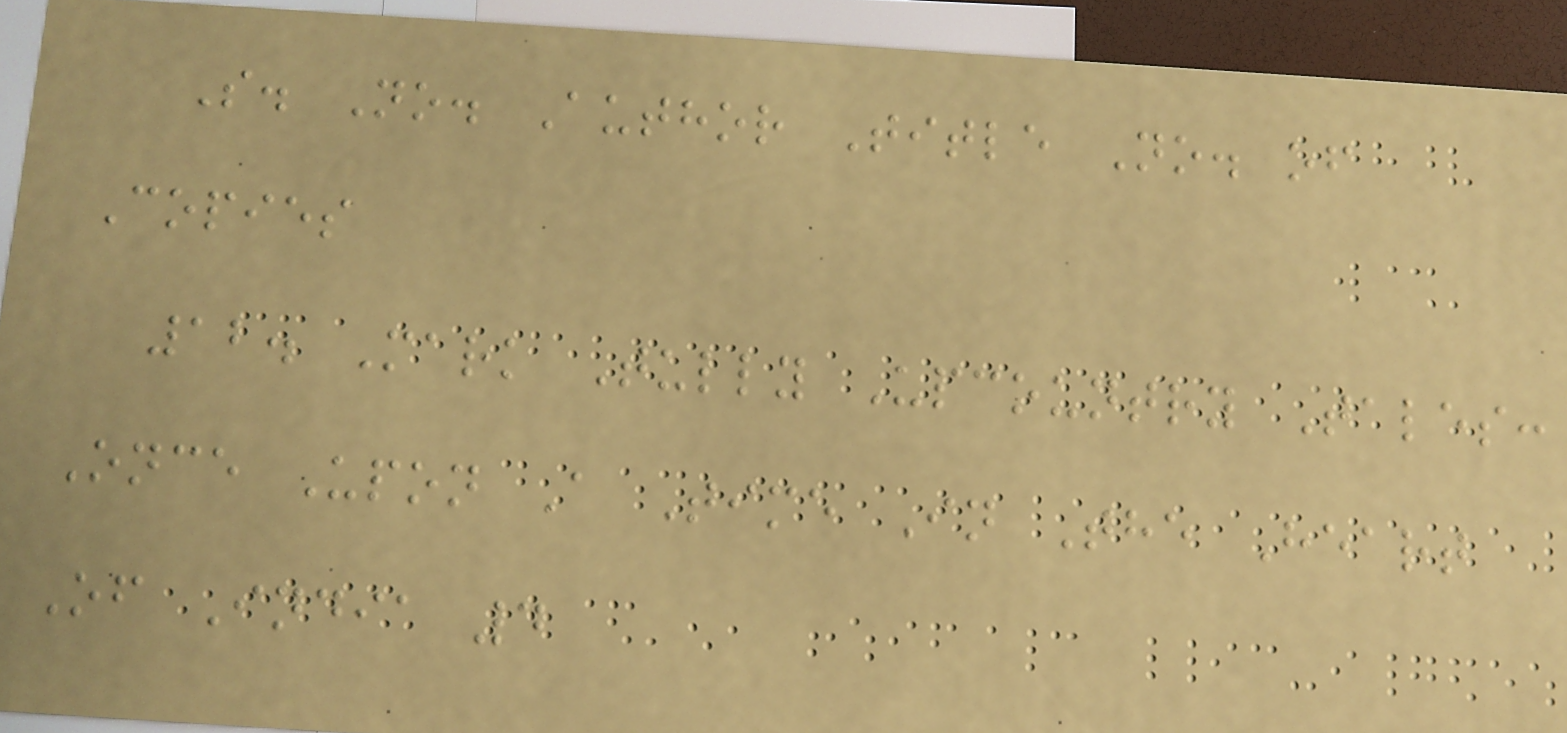S. No. Author Title No. of
Copies
12. Mark Tully Upcountry Tales:
Once Upon A Time In The Heart
Of India 4
